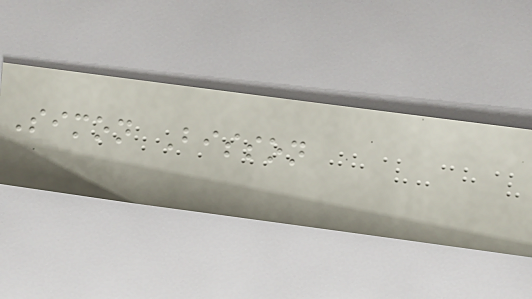Simon Bisson
